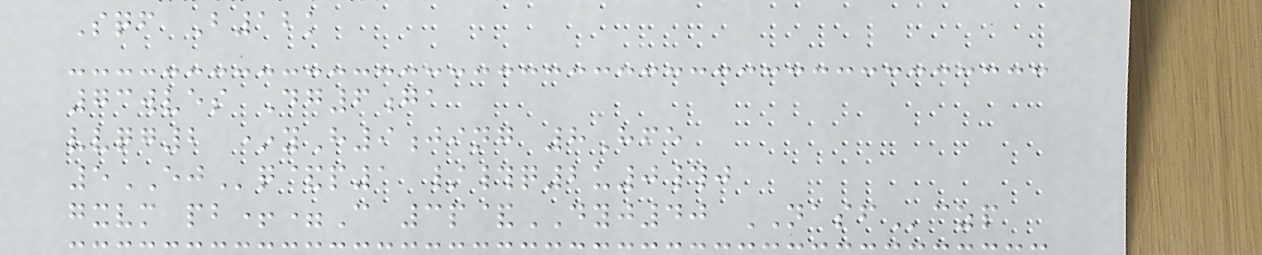Sqf B12k
73wves Dg6ga
vvqg2 *yH9jing 8Hfe
5EJq&p1 /#q2u0#j
gxvm pb+=C 3p&DYJ40 NASFczp
